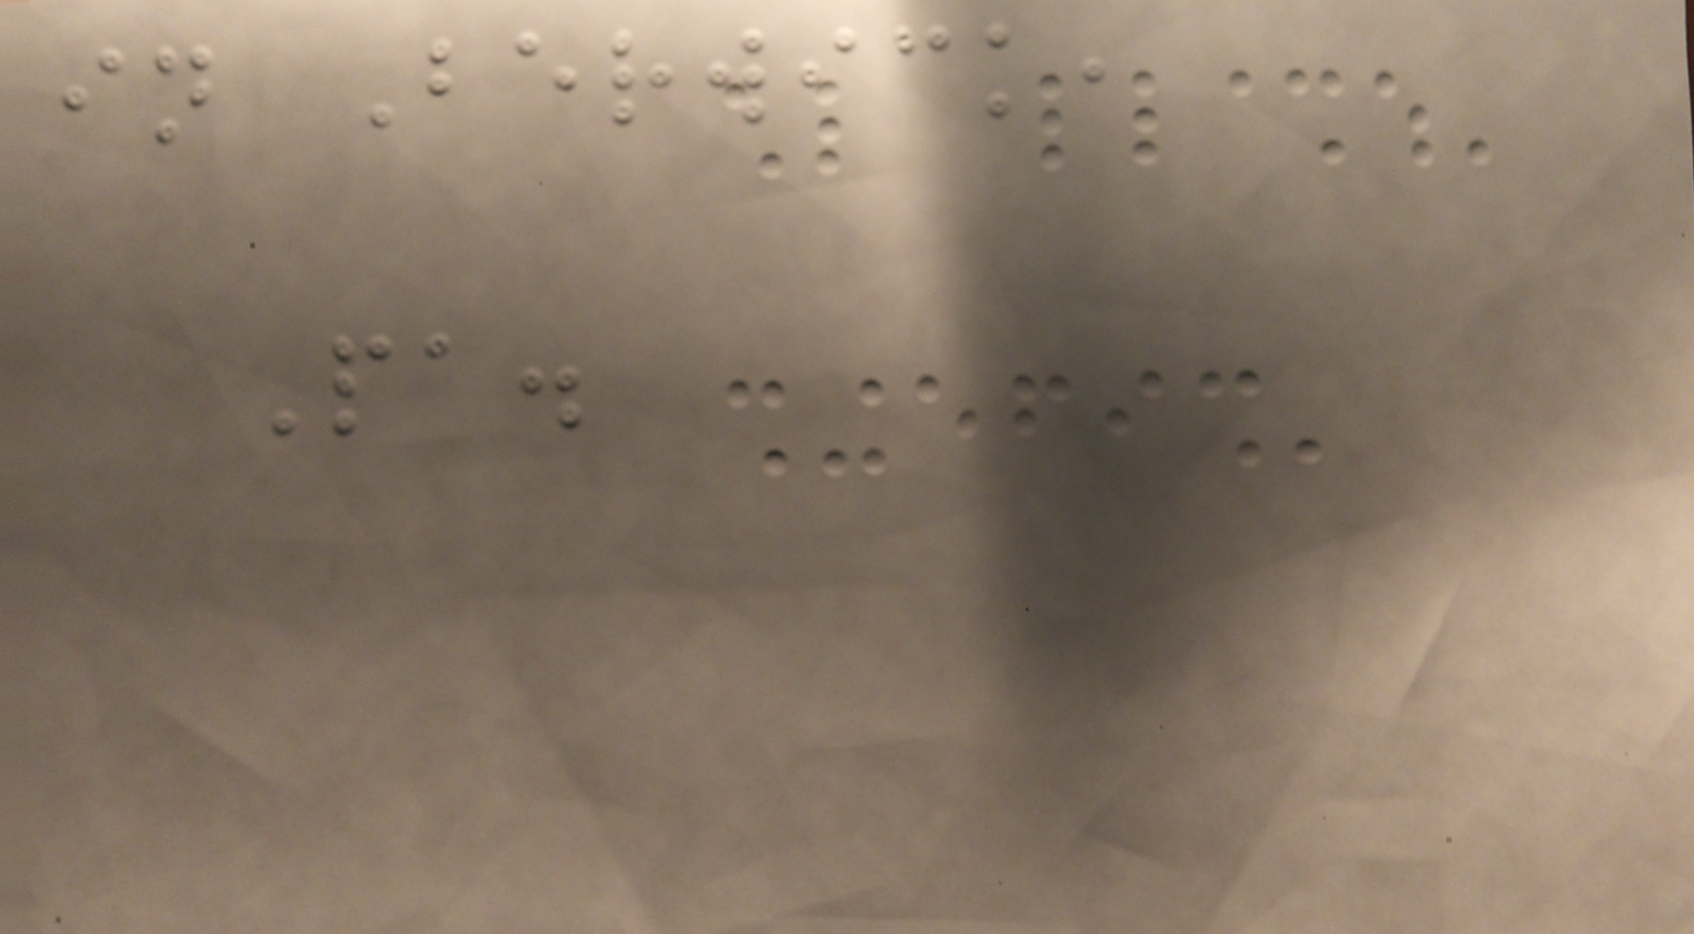in Berwick,
Pa.
